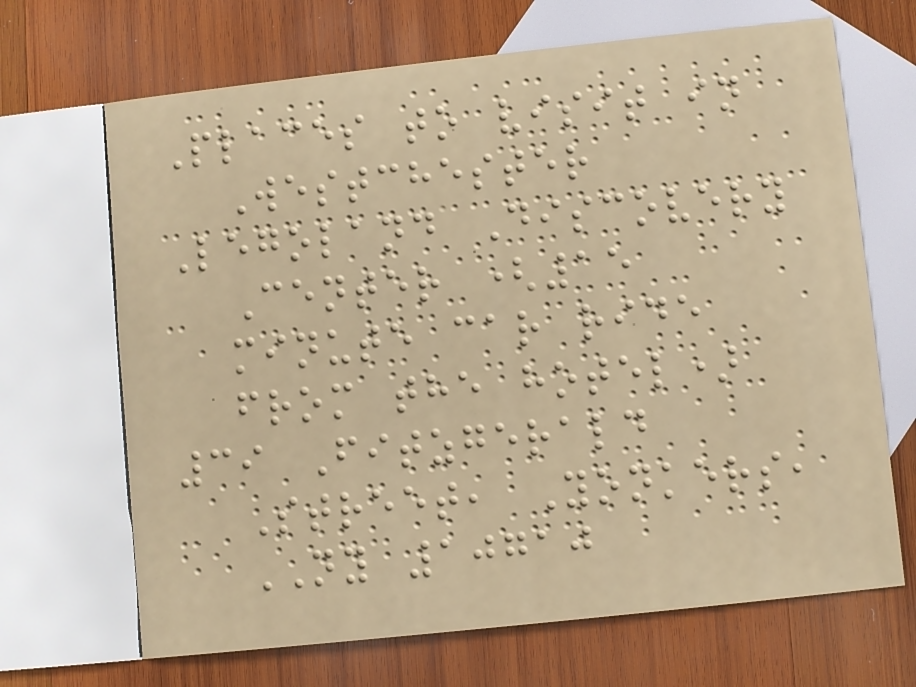Places to visit in
Westchester
Legoland Discovery
Center (15
minute car ride
from the hotel)
39 Fitzgerald
Street, Yonkers,
NY 10710
